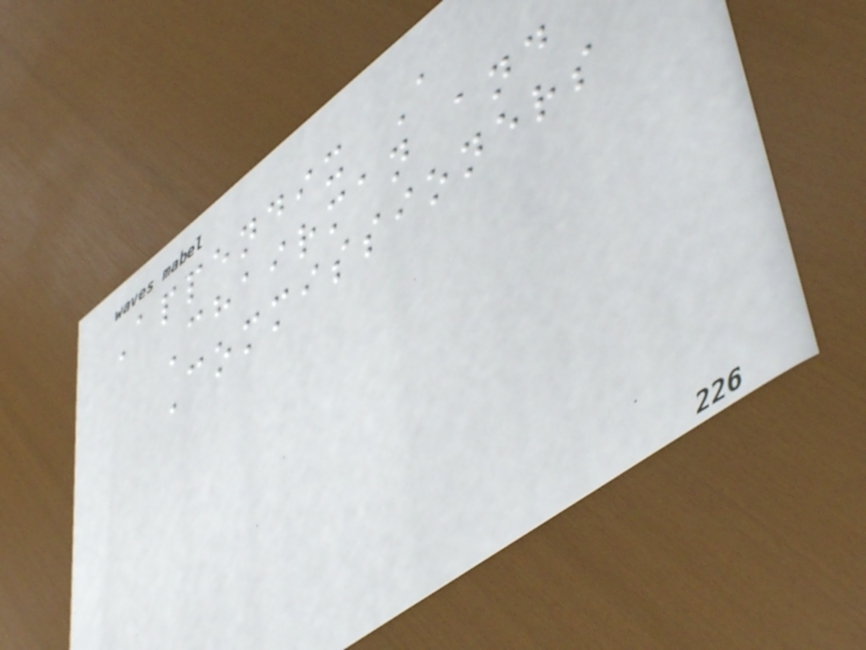Appendix A
Chairman and
Commissioners
